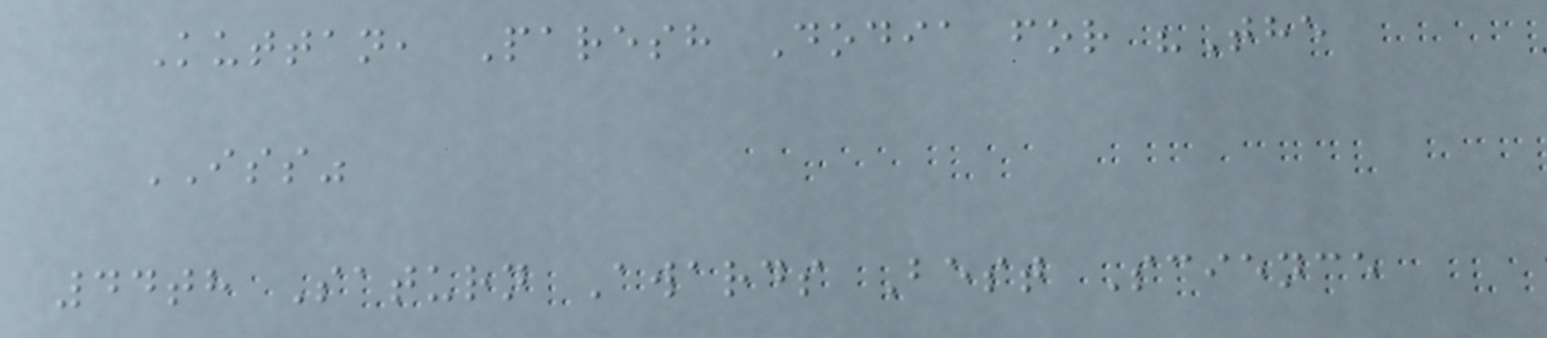Kuttan, Paresh Dodia for "The
ISS"
44th Saturn Awards Best Science
